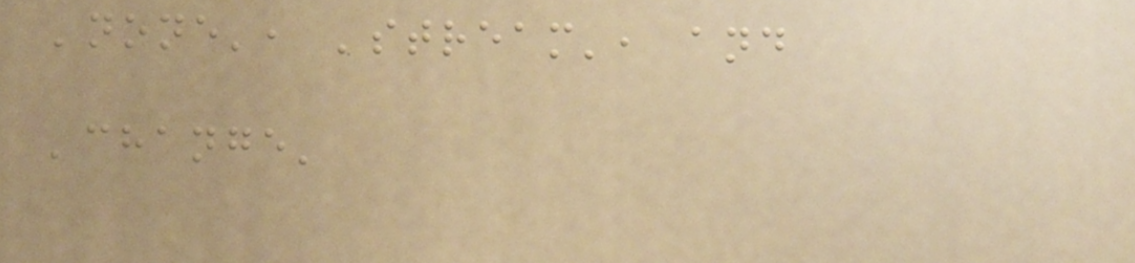'none', 'stream', and
'change'
